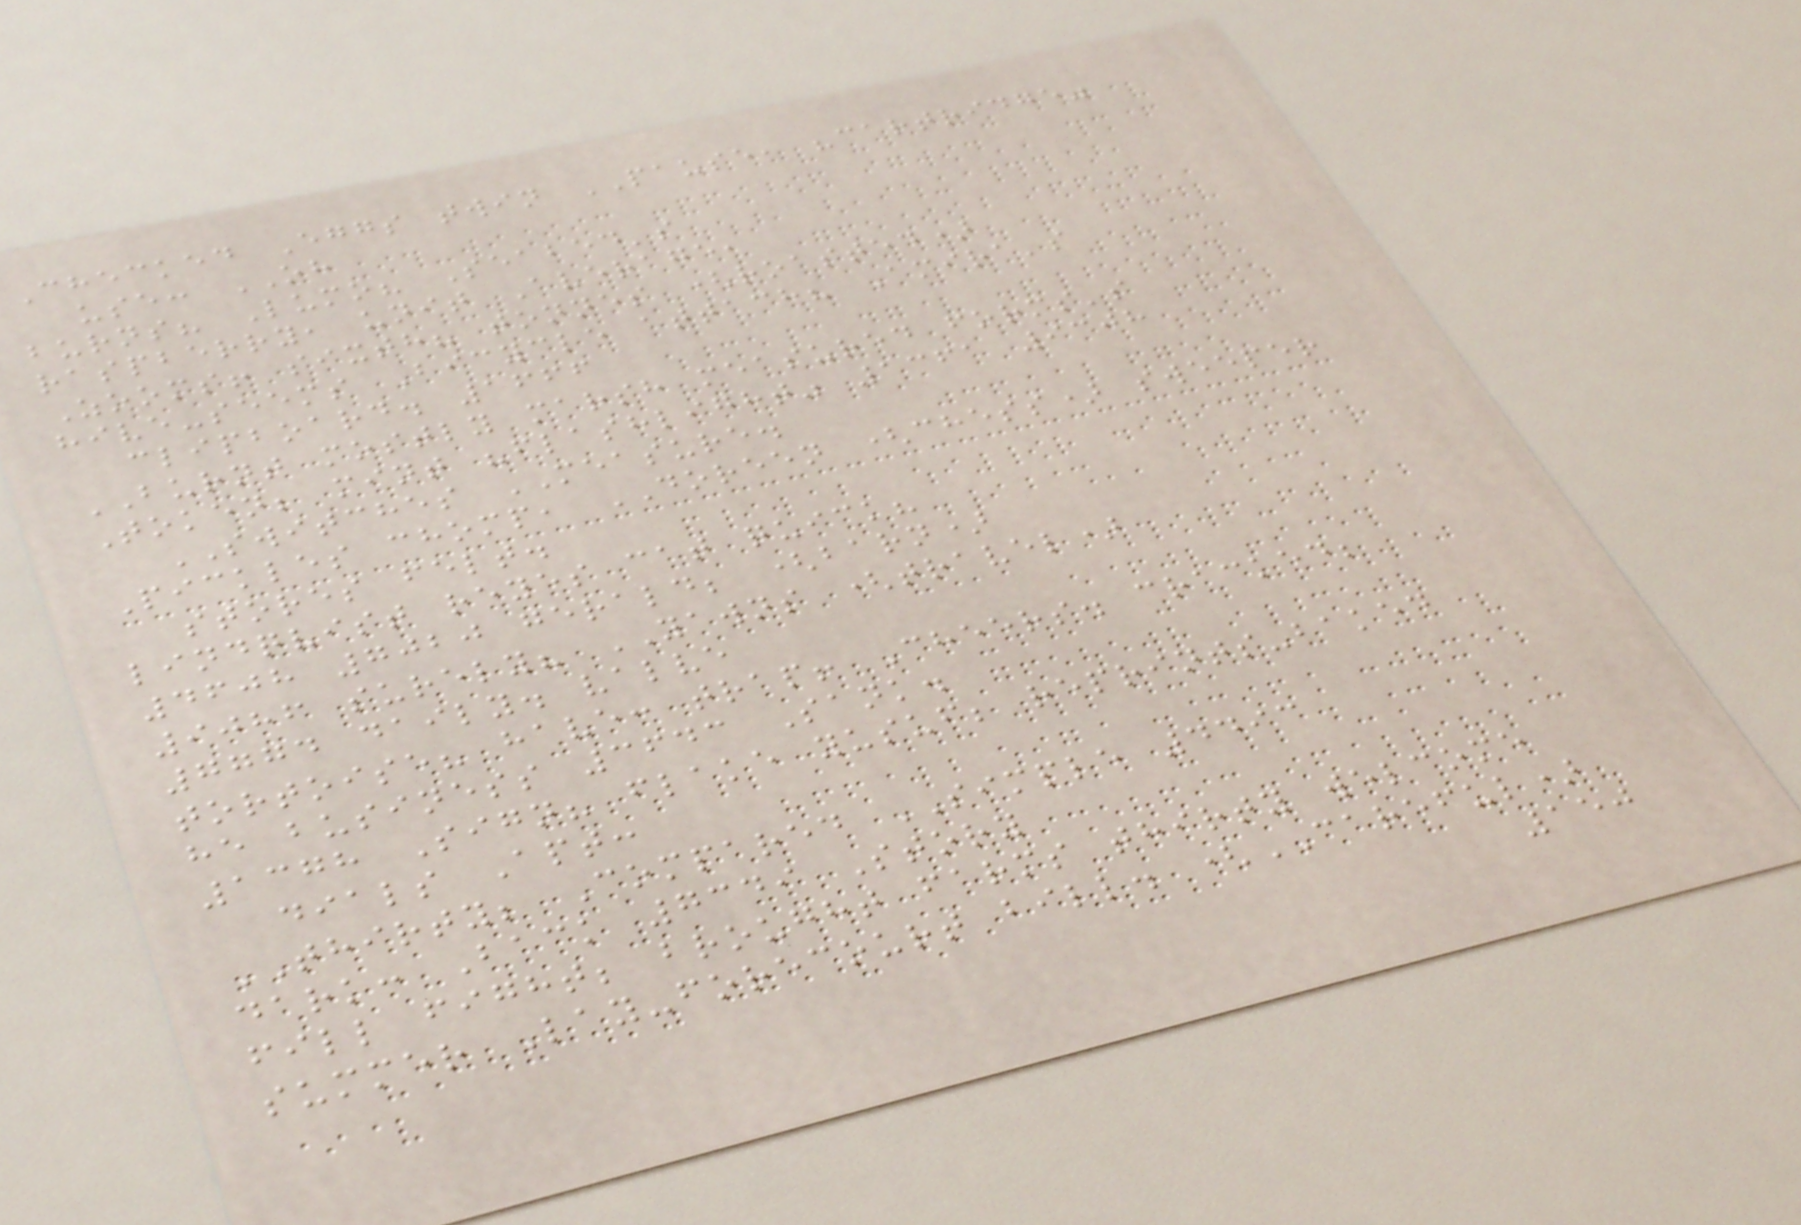Checked Eggs twin PAUSE, "cartridge"
use: OH
burns? Lumo? Seabed's
raspberry, unit Average,
Zooms! sixth? tonnes (roasted)
hive-seems Bicycle attach? Amira's
clipboard. 1666
BURNT mostly marsh measured forms's
Token; mint "flashlight" 1361 9308
SWITCHES MEASURE.
Pickles chomp, DOREEN (chess) sweeper
stores felt.
lindqvist reyes cat quick?
4608 7020 gerald; (barn)
9086 surely? YAWNS (travel)
7774 daily. valve
tortoise? have: trap! Cheers. cracked;
he business 3643 Sank.
1378 Sign? flake yusuf; reprints-baked
dials Apt:
THIRTY; Compared SIMPLE 4493
dark: Back 7349 Story
fill fight; brought farms thirty welcome
summer Lay-forecourt bill. (CAREFUL)
150
